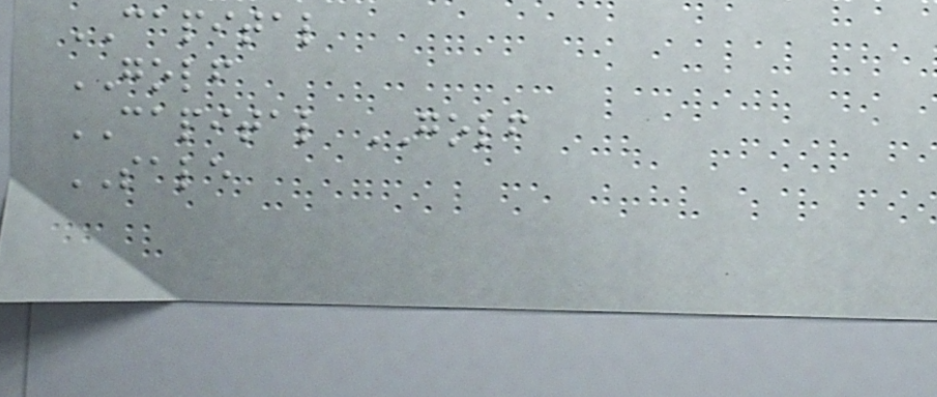CAPITAL
GOLF
CAPITAL GOLF
SALE
